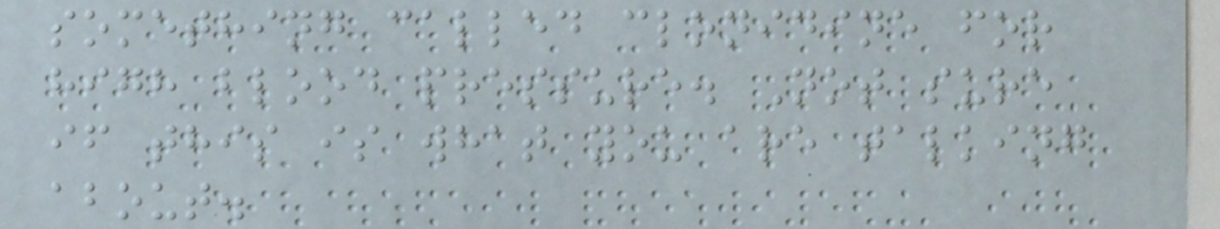something called clonidine for
high blood pressure. Not sure
if this is what you are talking
about.
